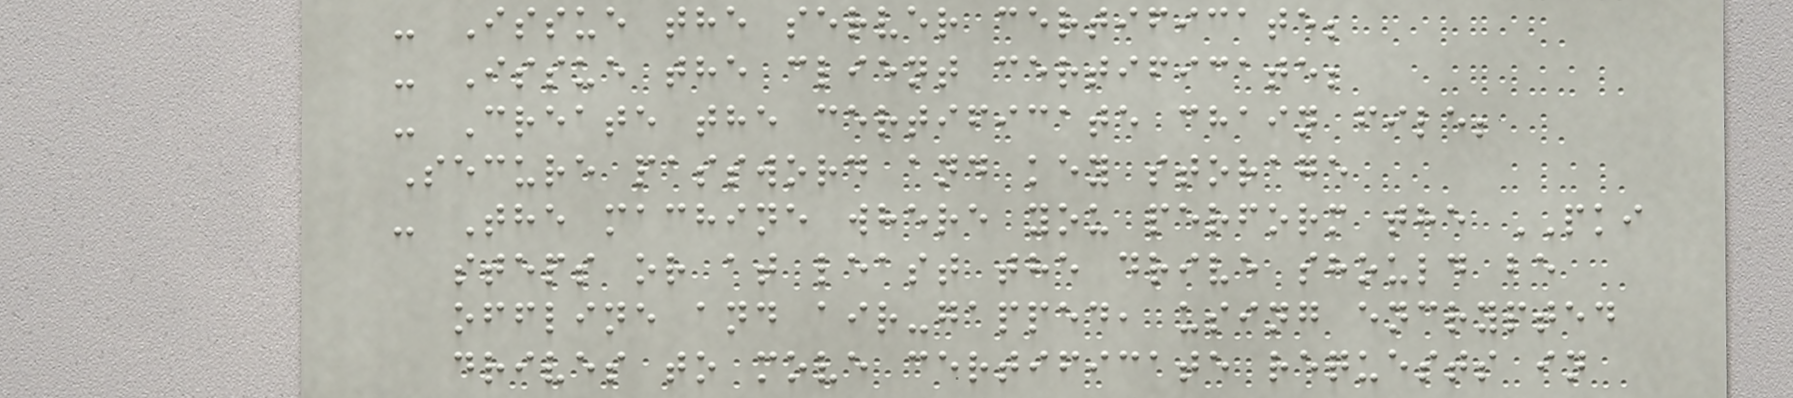- Issue the server certificate;
- Issue the client certificate;
- Create the certificate chain file;
Secure password and key storage
- The machine where you perform the PKI
steps or at least the drive should be
offline and air-gapped, using encrypted
drives to move certificate requests in
